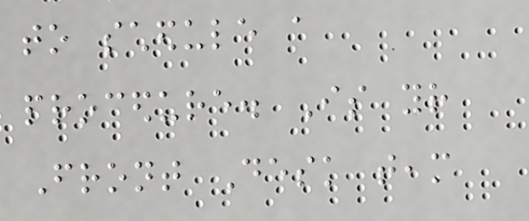to schedule a
procedure. Is your
Front Desk team
